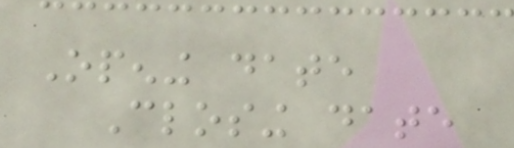Opening date
Closing date
